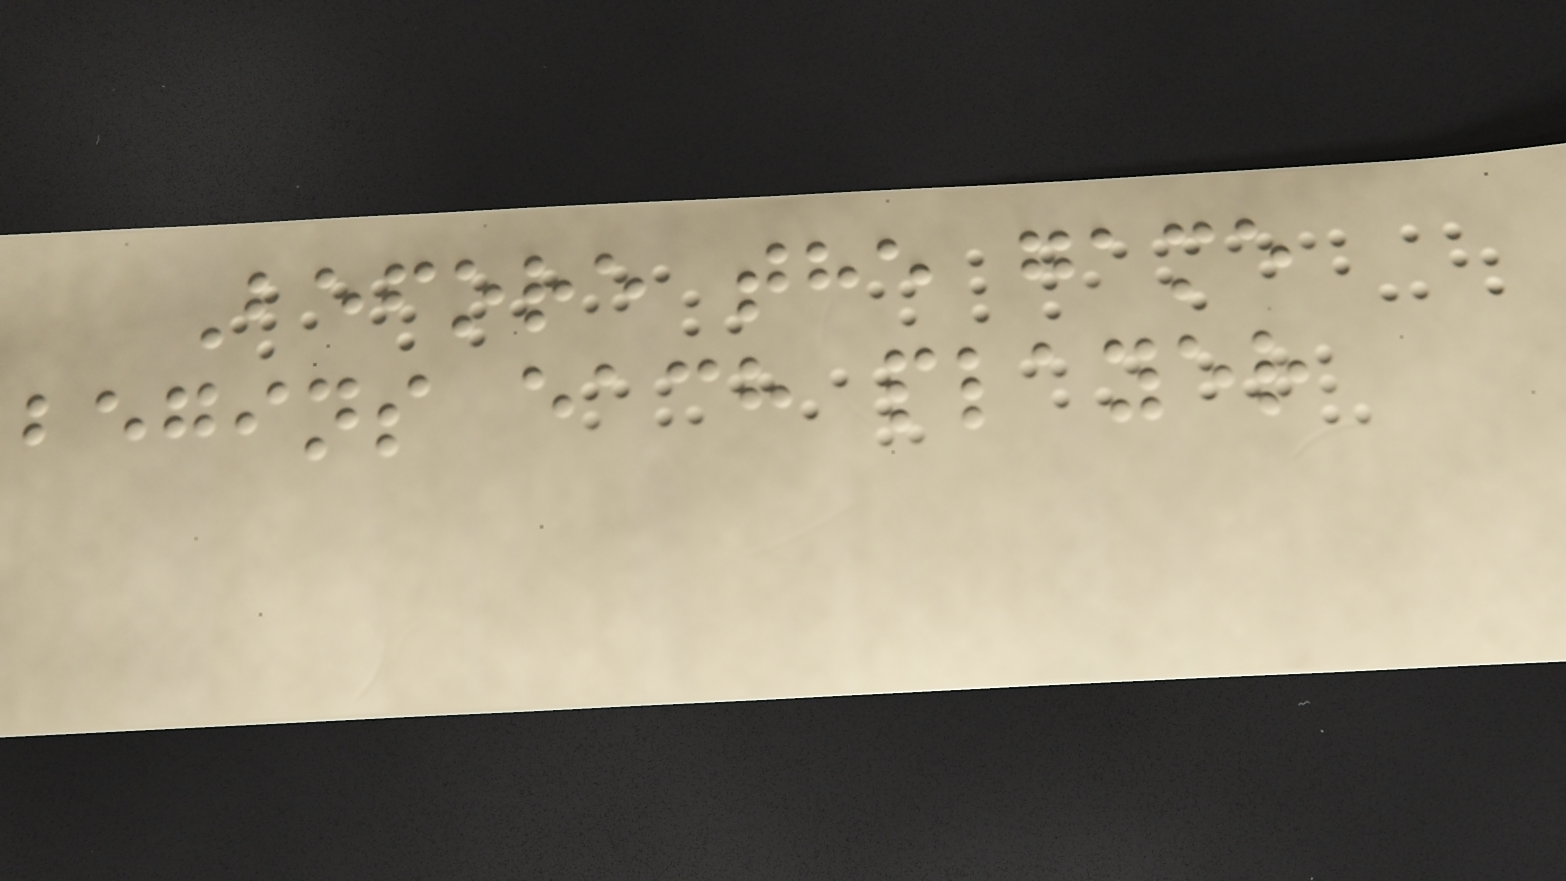Before the game
begins each player
